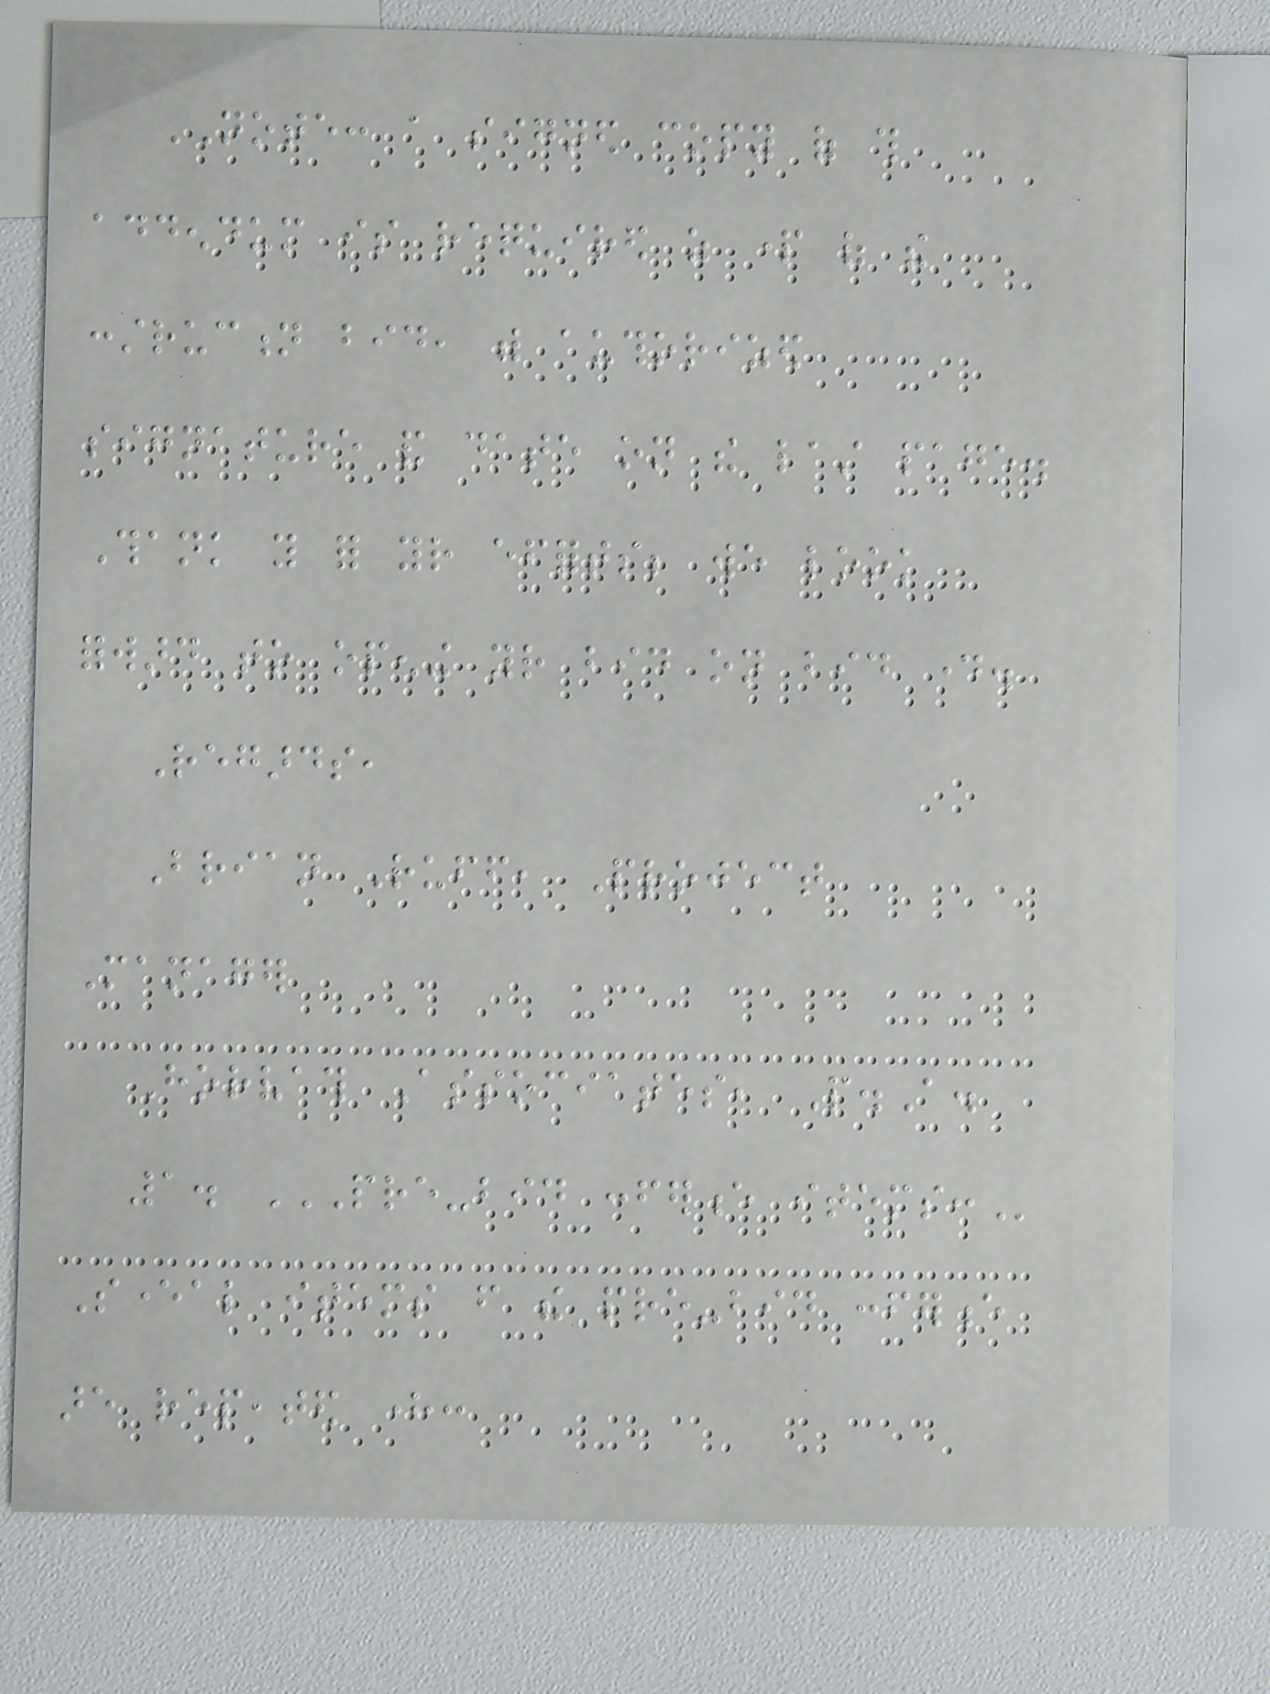NOTE: a signed copy of this
addendum is required as part of the
construction bid, with authorized
signature and date on the last page.
Thank you for your efforts; we look
forward to opening your bid on bid day.
Regards,
Brian Ruff, Project
Manager
Horvath Associates, P.A.
1. PRE-BID CONFERENCE ITEMS:
Several items from the pre-bid conference
are repeated here:
